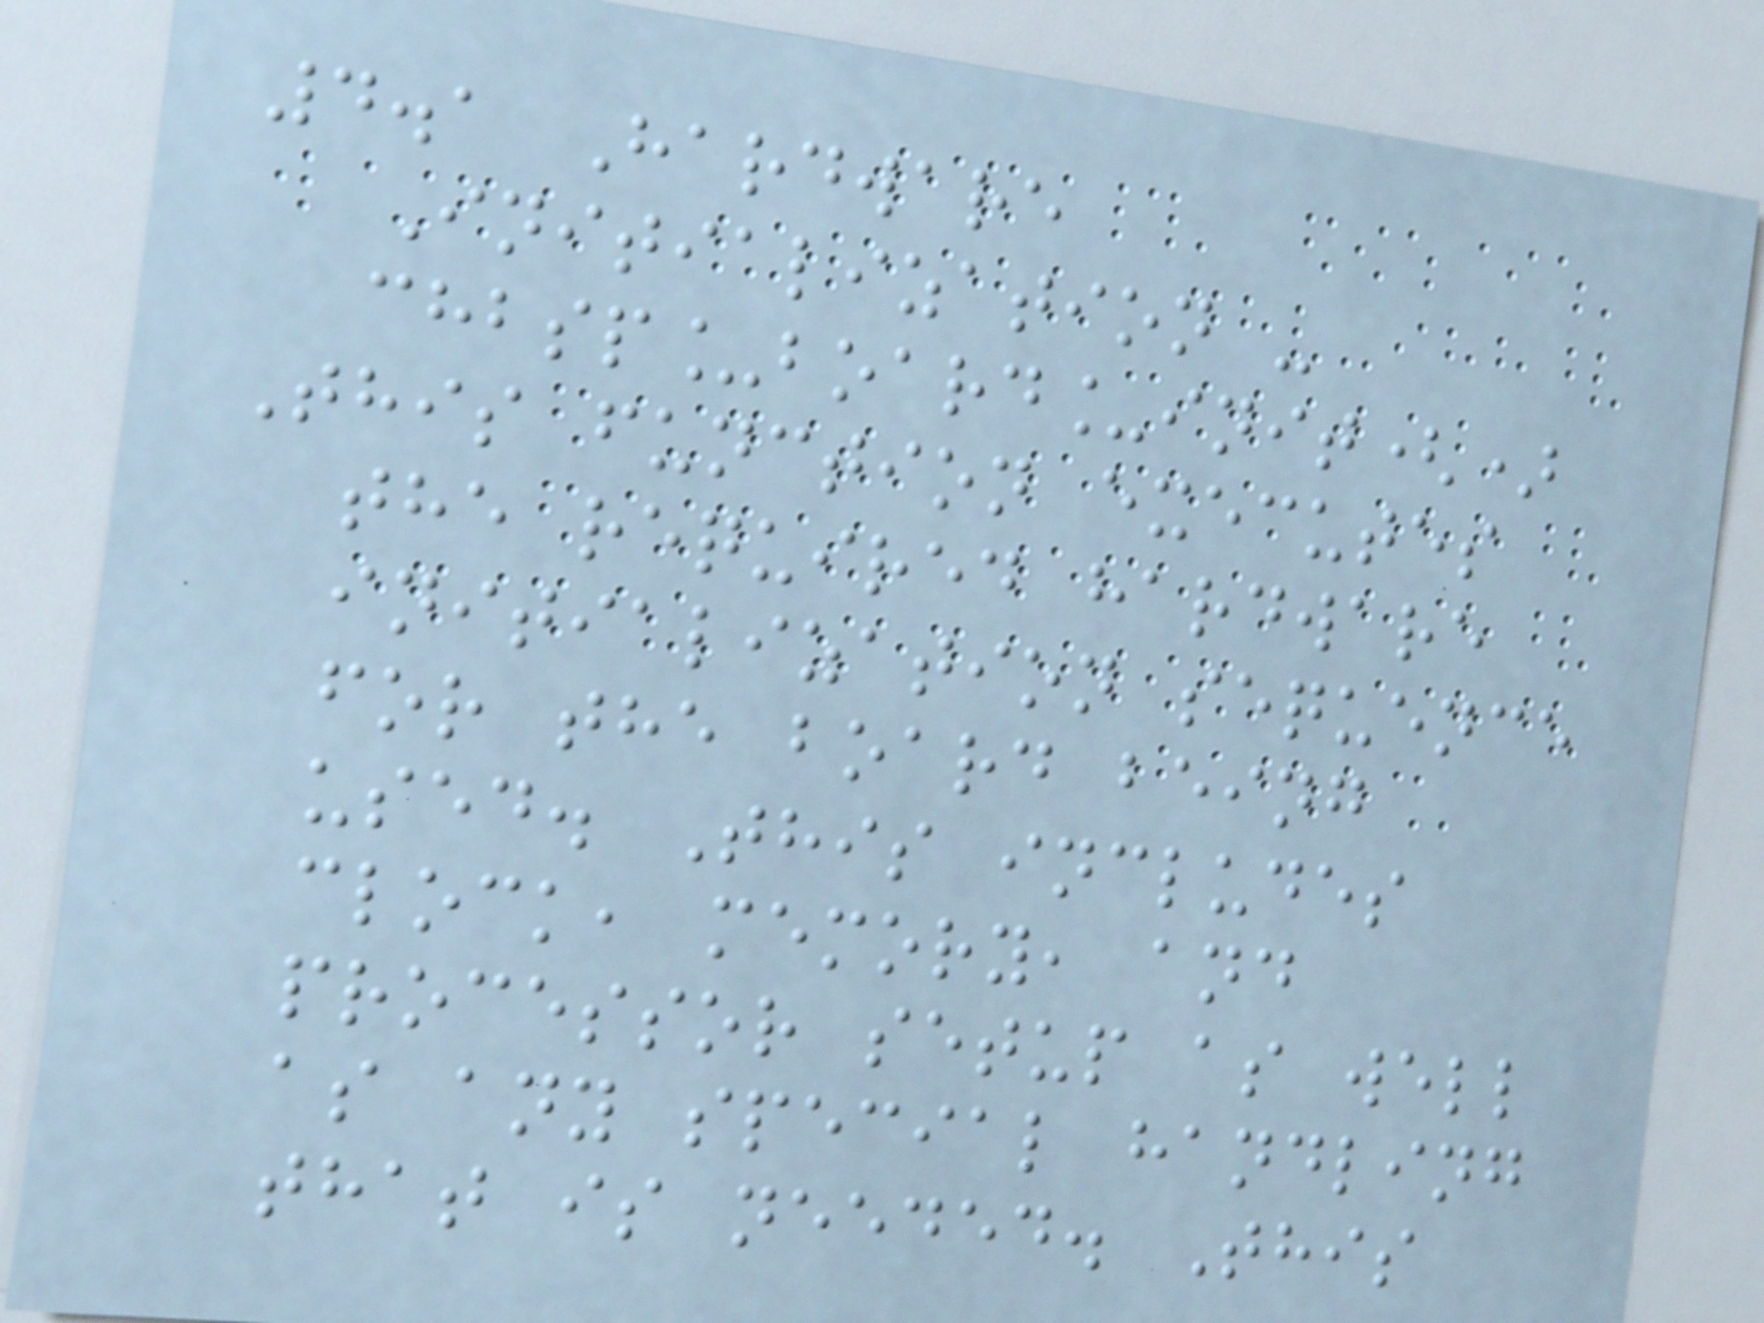4.1 Hardware
Initialization -
chbsp_board_init()
This function executes
the required hardware
initialization sequence
for the board being
used. This includes
clock, memory, and
processor setup as well
as any special handling
that is needed. This
